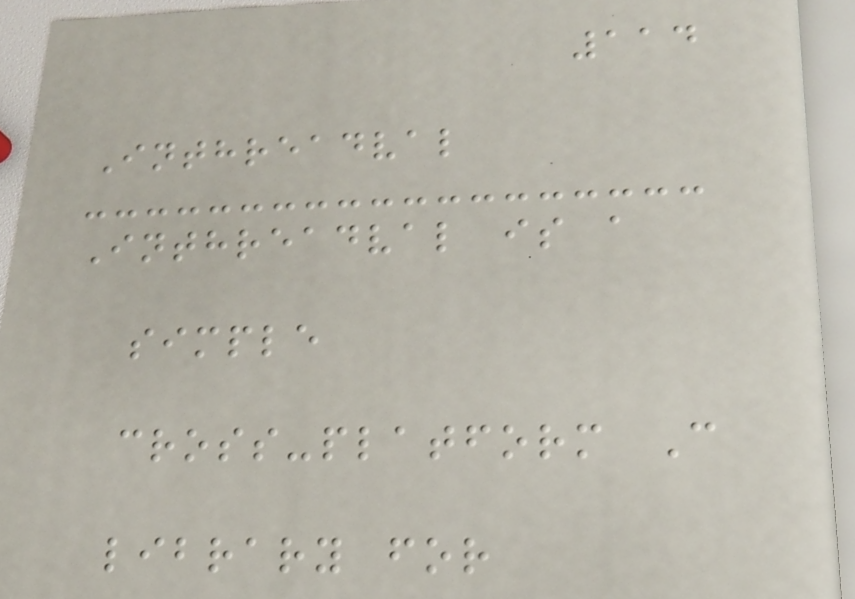114
Inthreadval
Inthreadval is a
simple
cross-platform C
library for
